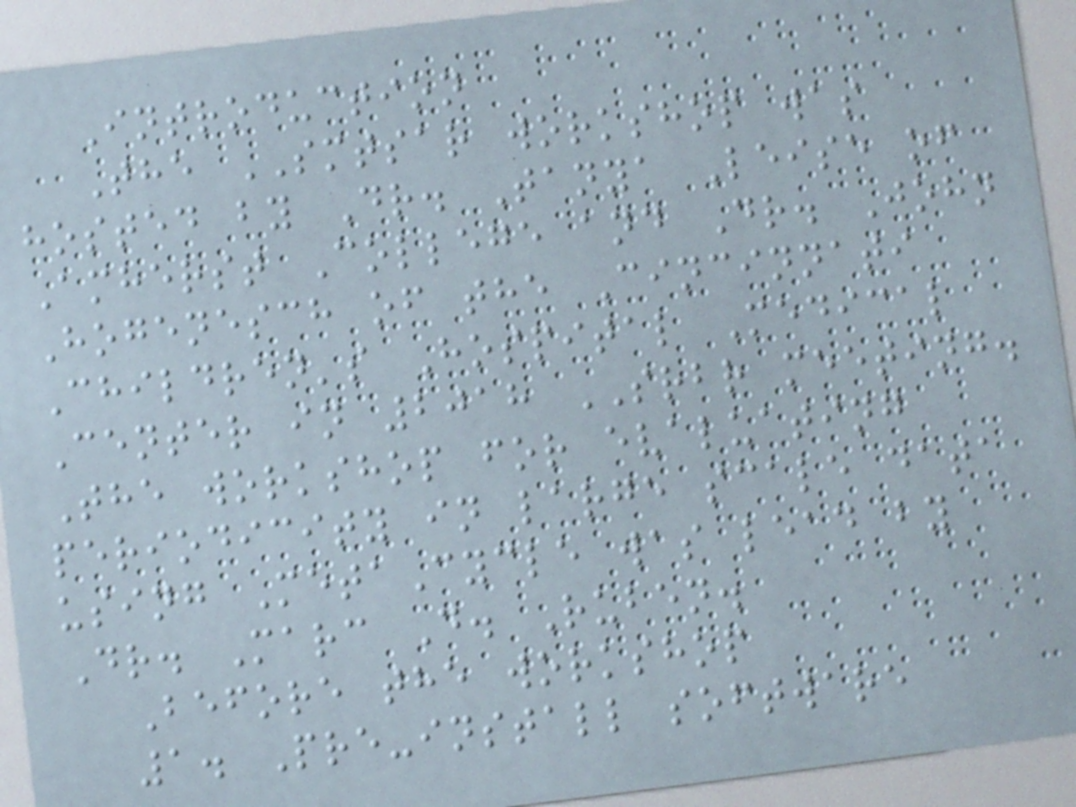Introduction
The SMTSAR workshop was
hosted by Dr. Tanya Leise of
Amherst College and Dr. John
Hogenesch of the Cincinnati
Children's Hospital Medical
Center in 2018 SRBR meeting.
The workshop for evaluating
periodicity in large scale data
using MetaCycle was lead by
Dr. Marc D. Ruben.
Before the workshop
1. Pre-install software
